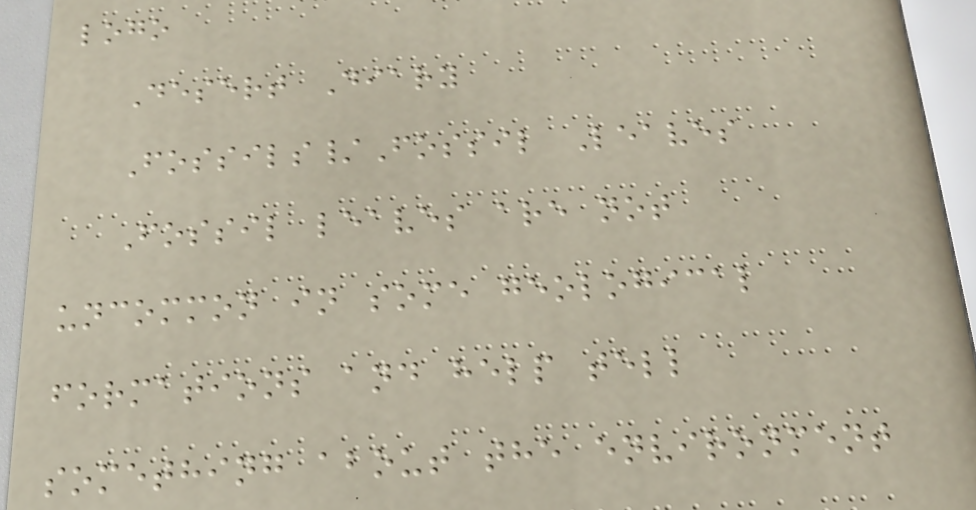logo
Desert Diary
Fossils/Fossil Leaves
Fossil leaves are not
uncommon in some geological
formations and help tell
something about the environment
